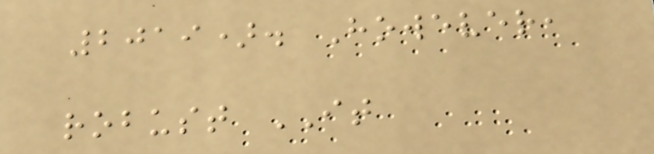2019). However,
robust IT
